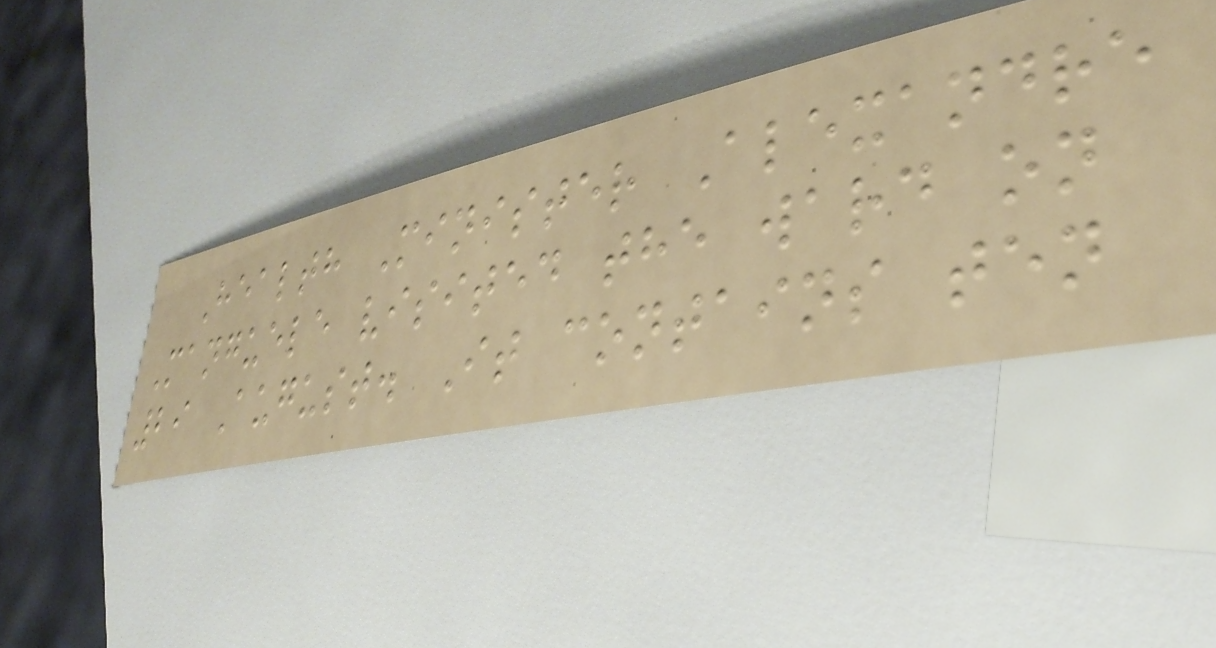Health Minister Alexandre
Manguele visited the ward on
29 August. It contains ten
